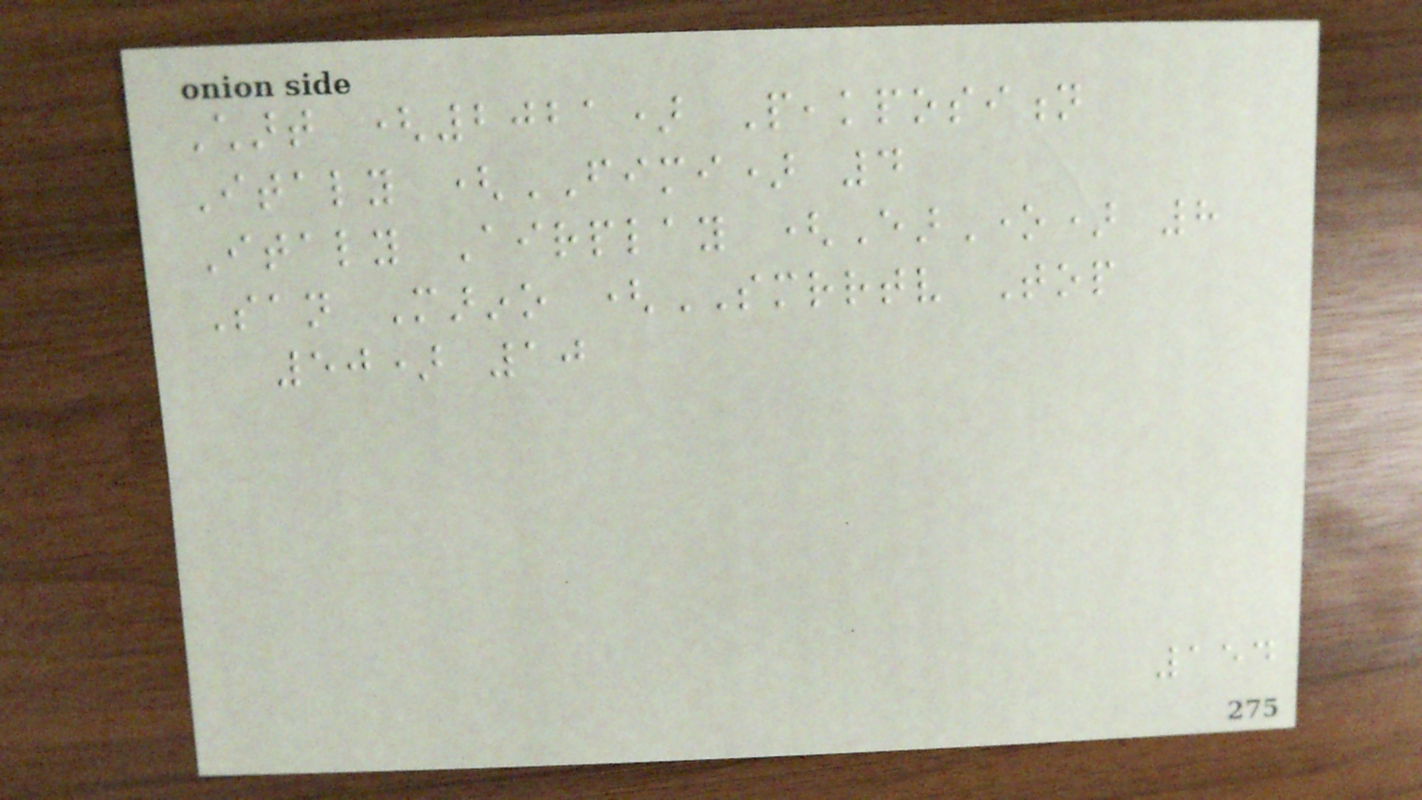Chart (2021) Peakposition
Italy (FIMI) 4
Italy Airplay (EarOne) 8
San Marino (SMRRTV Top
50) 10
154
